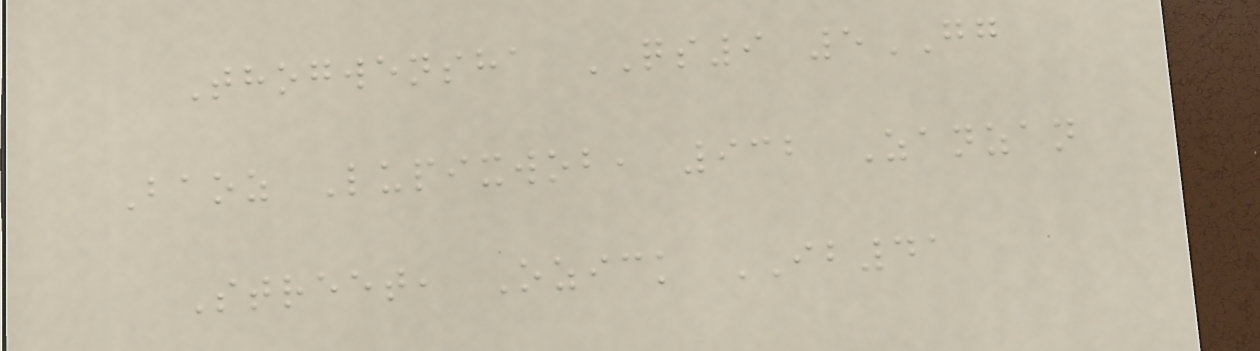Thogwensha QS9 5GG
Baoz Lupixwob, 932 Zanzan
Street, Ozick IB41
